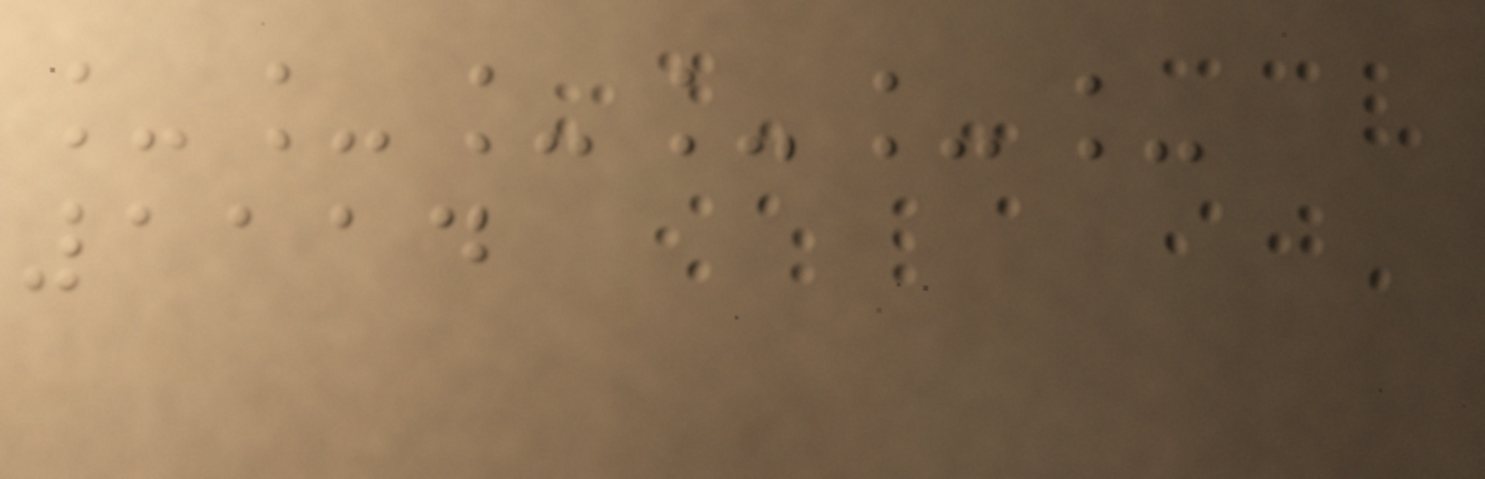______
1114
